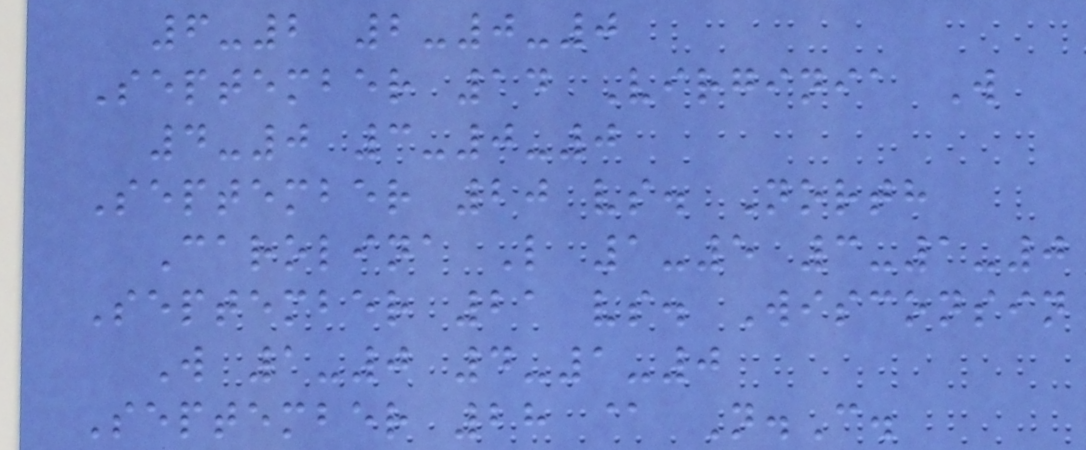6-2 2-0-0
September 14 Virginia W
4-0 3-0-0
September 20 vs. North
Carolina L 1-5 3-1-0
September 21 vs. Wisconsin
W 1-0 4-1-0
September 28 @ N.C.
